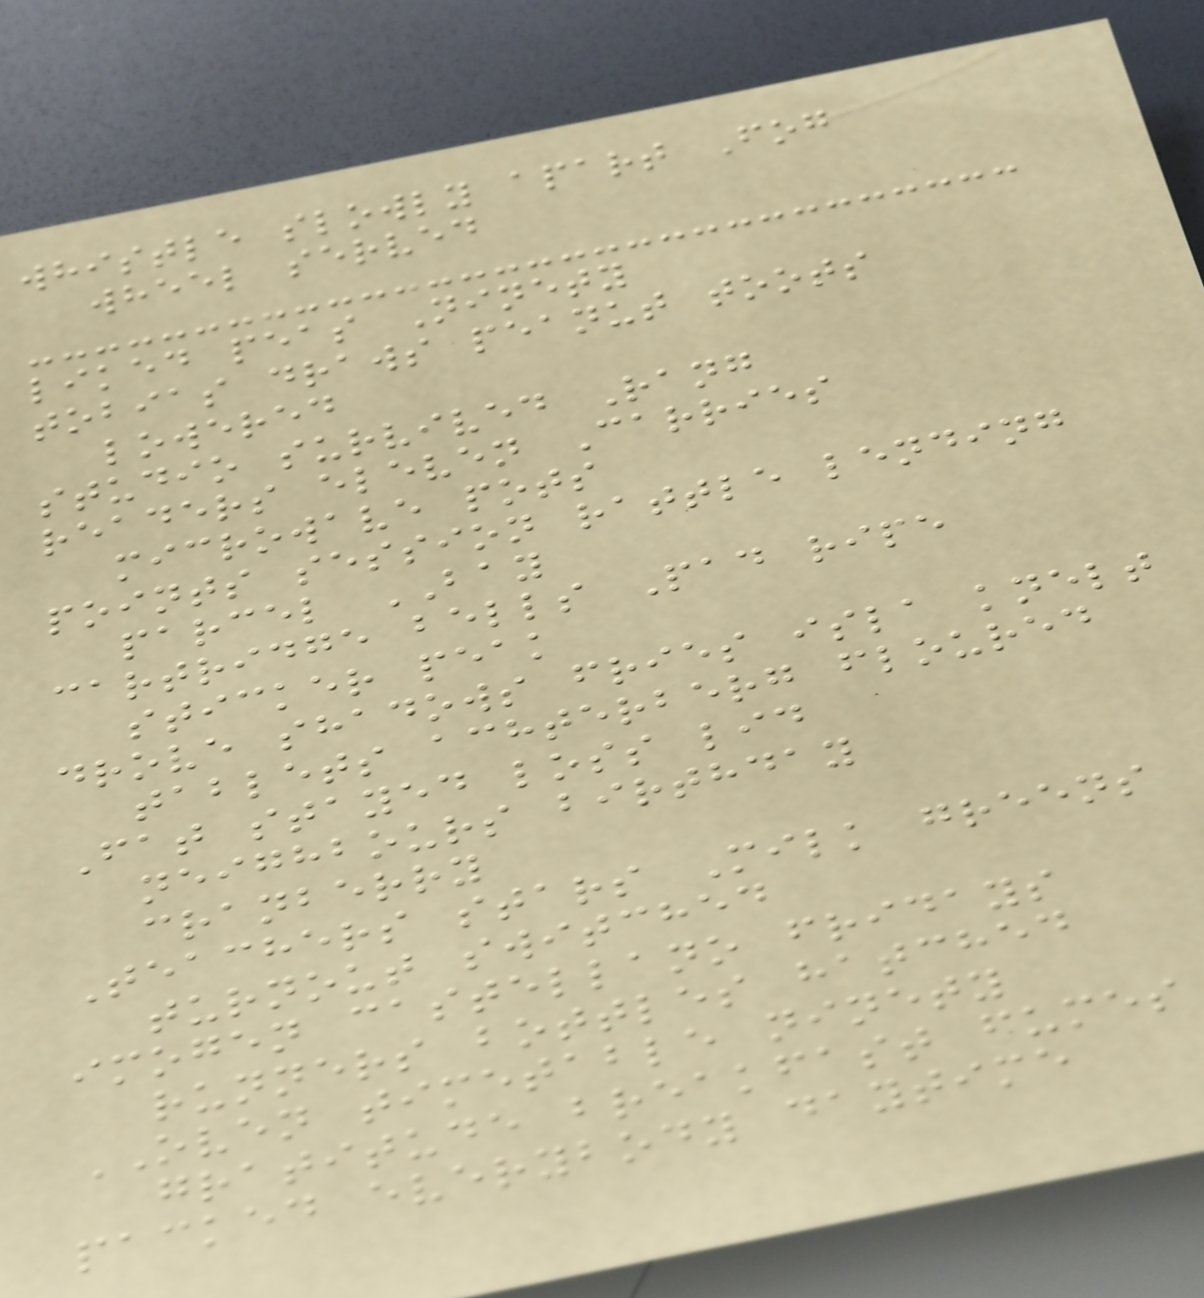whistle slowly apart Fog
wheel served
liked peas Ninety
tobias draws peanut toots
lowered
studio survived Rang
readers eleven Carries
microwave pots
points session rattle lending
parcel BAY
cartridge bells Pad ripe
sticker peak
drove shadows fries isla knelt
tablets achterberg floured
Fat stayed loss lid
neighbours birthday
cranberry
Teachers stars Milk greens
turnout switched
imogen castellano fridays
runners bottles hatched
OVEN timetable ninety
gratitude breakfast fumes
packed everybody daytime
